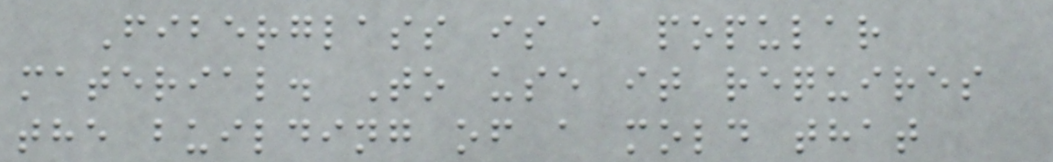Fiberglass is a popular
material. To use it requires
the building of a mold that
